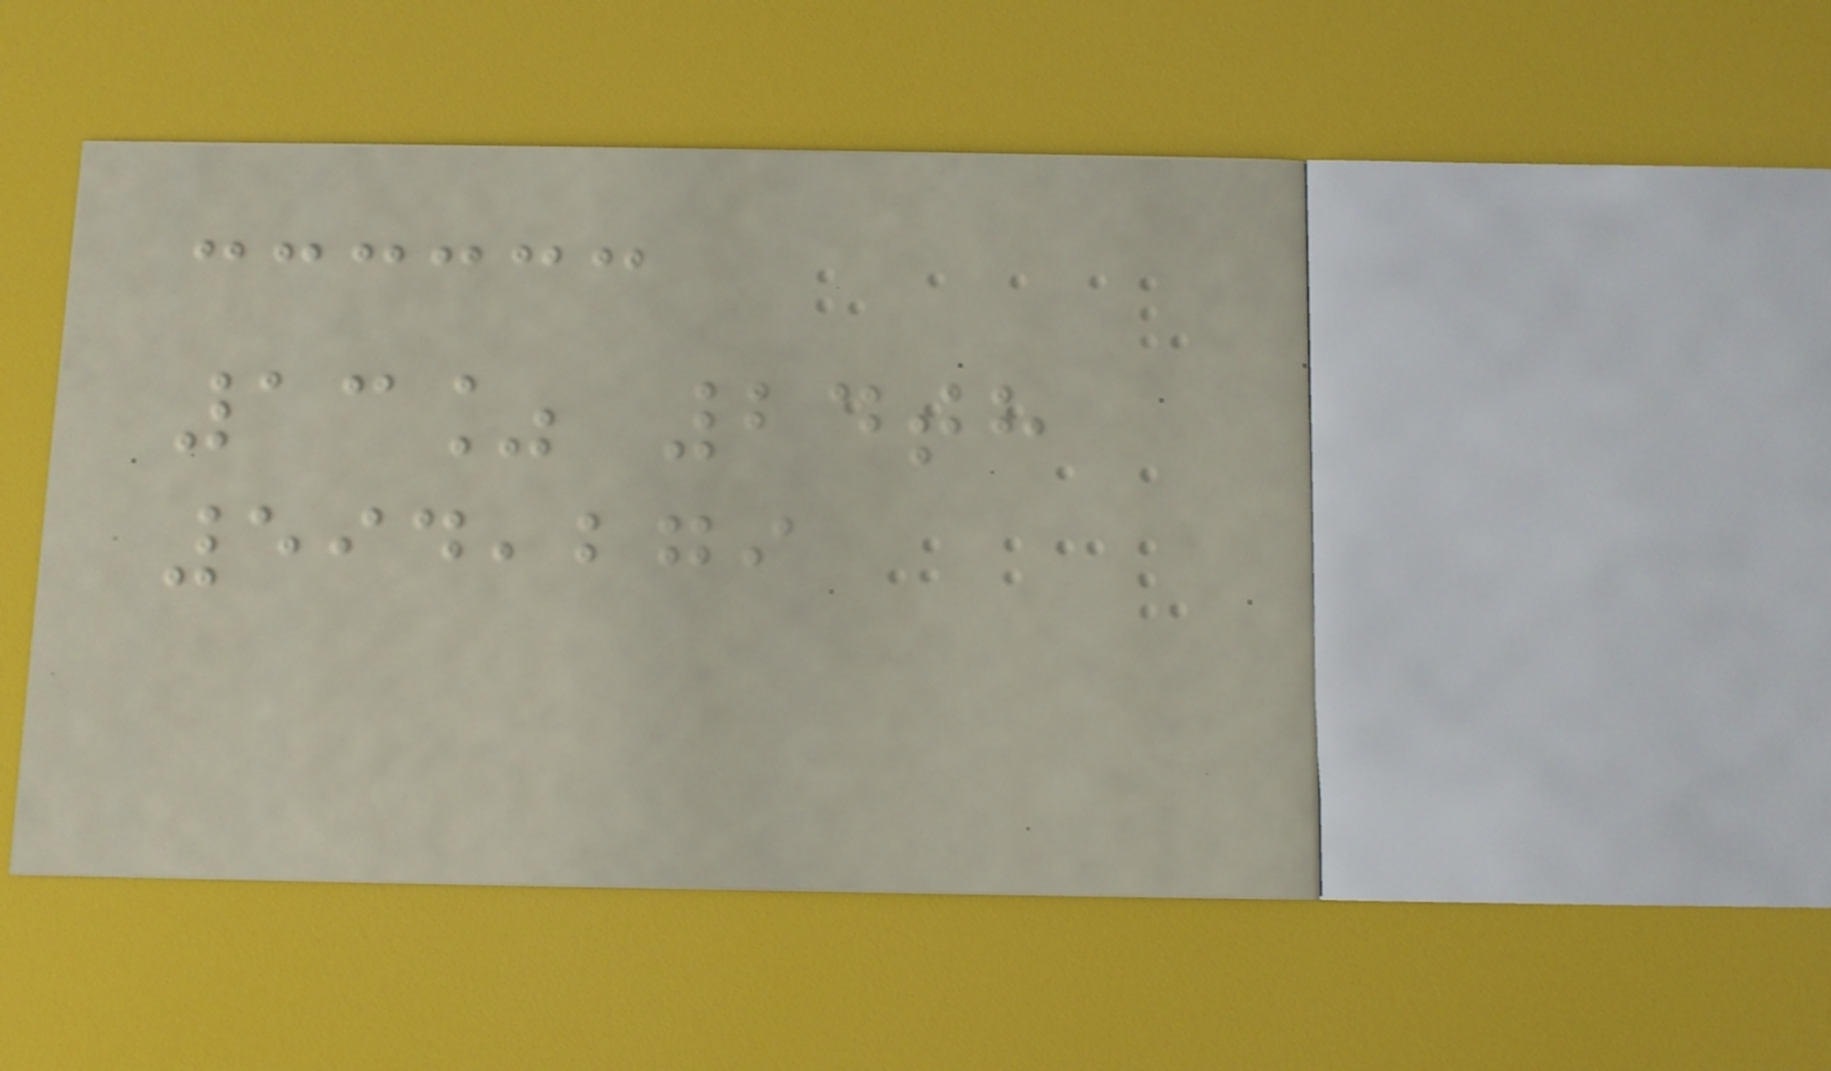13% 24th
594,279
